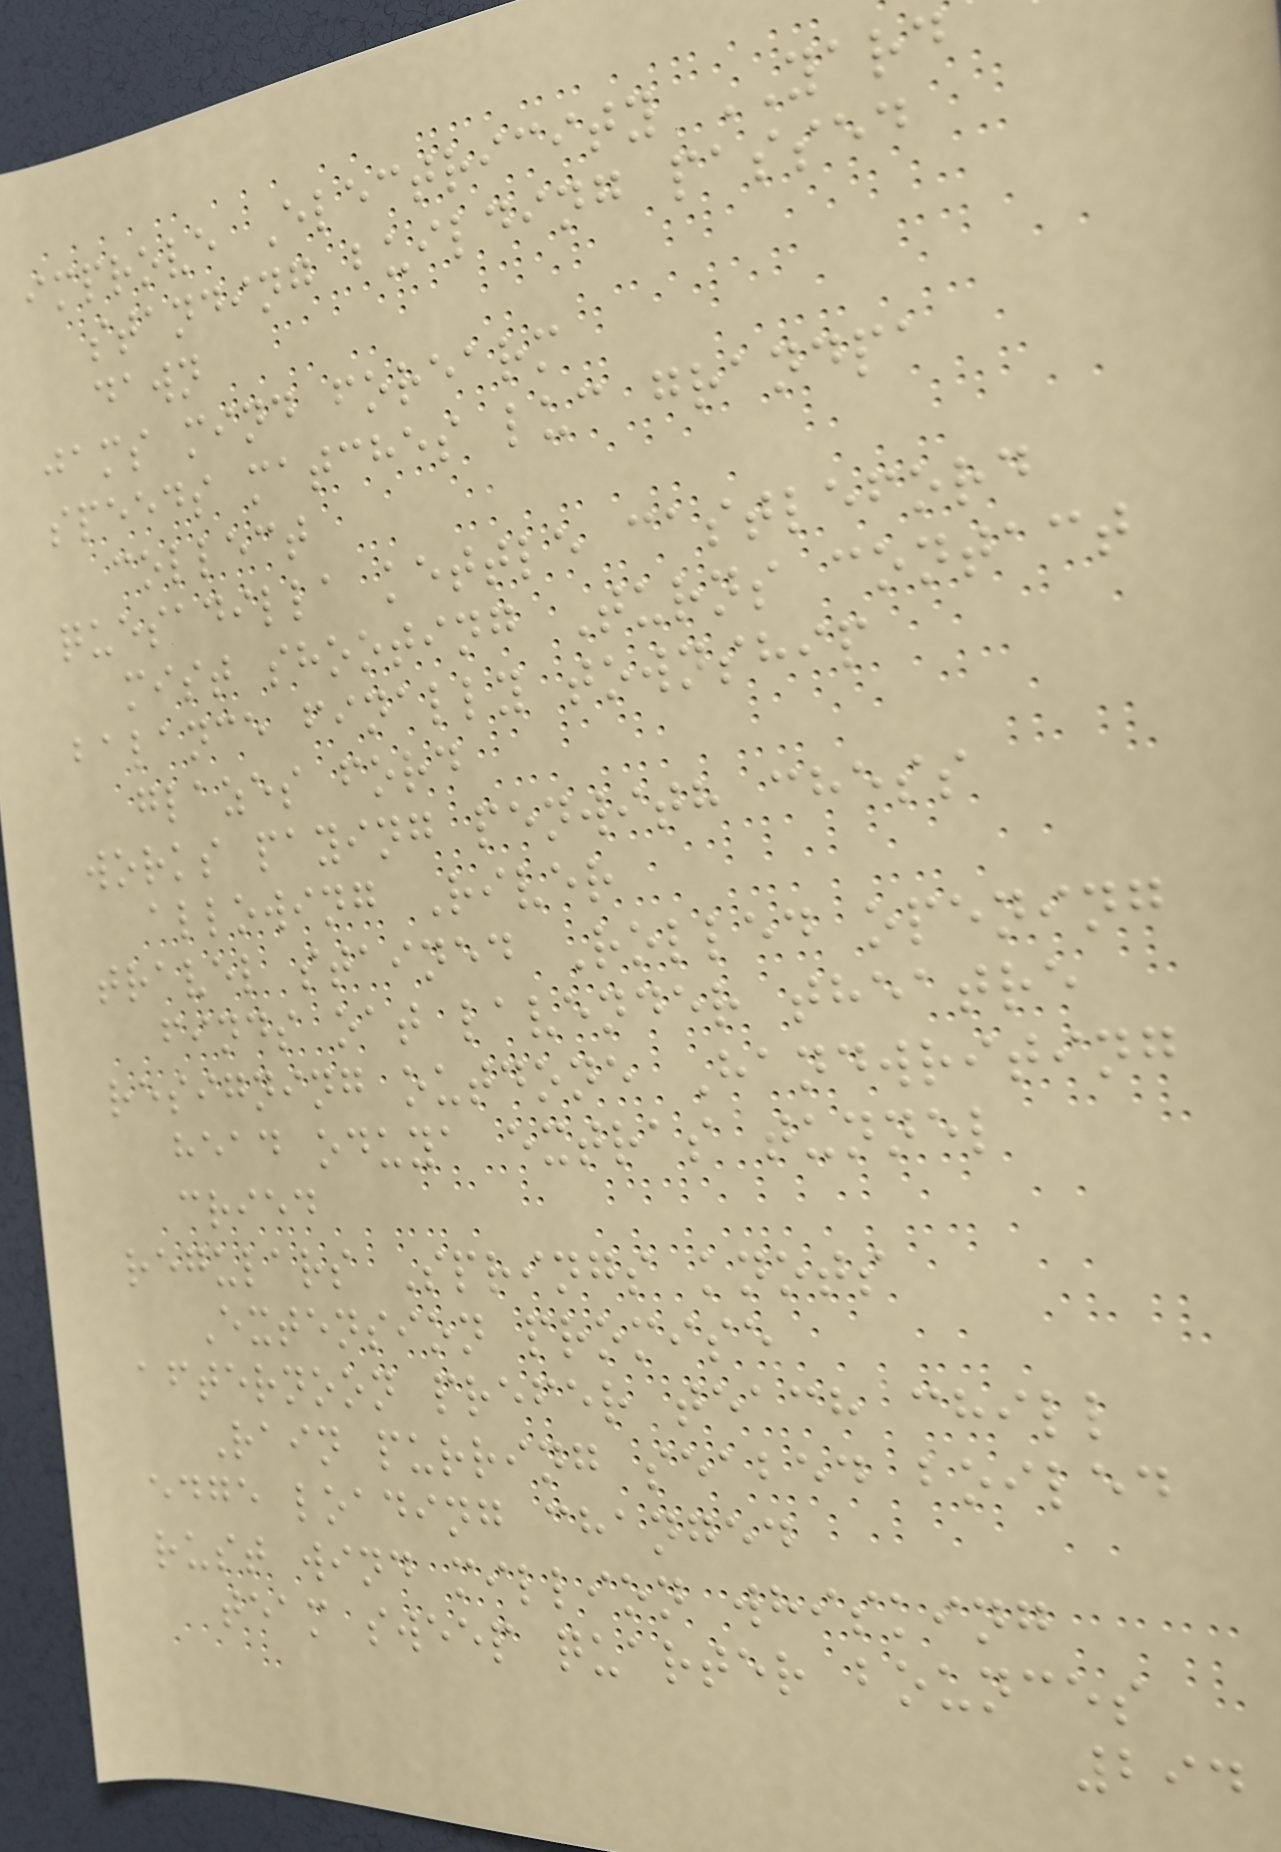improve Electricity YARD
standing building passed
dawn
jams mind forearm
speeds matches luc grandpa
collect
quesadilla kettle castleford
mist shooting Turns contact
balance finally township
glazes ford
works paying penwith chess
allowing River
travel stained Rolled opening
finds oat lavender theatre
resigning outdone Handwriting
head oduya extras tunnel
cried
regulars Springs knots
Extension promise
afternoon prefer teach chill
Rain purring seabed boiled
edge loading changed
rust wind million whisking
team sweep quarter bounces
294
